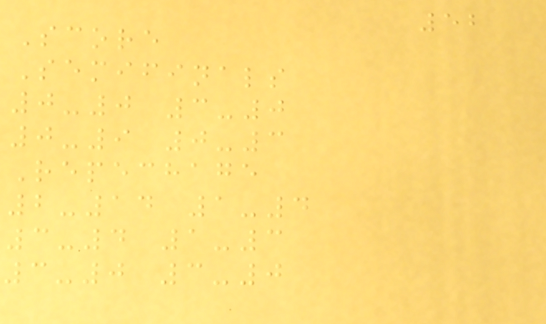52
Score
Semifinals
0-0 3-0
0-9 0-3
Repechage
2-14 1-4
3-4 1-3
3-0 3-0
